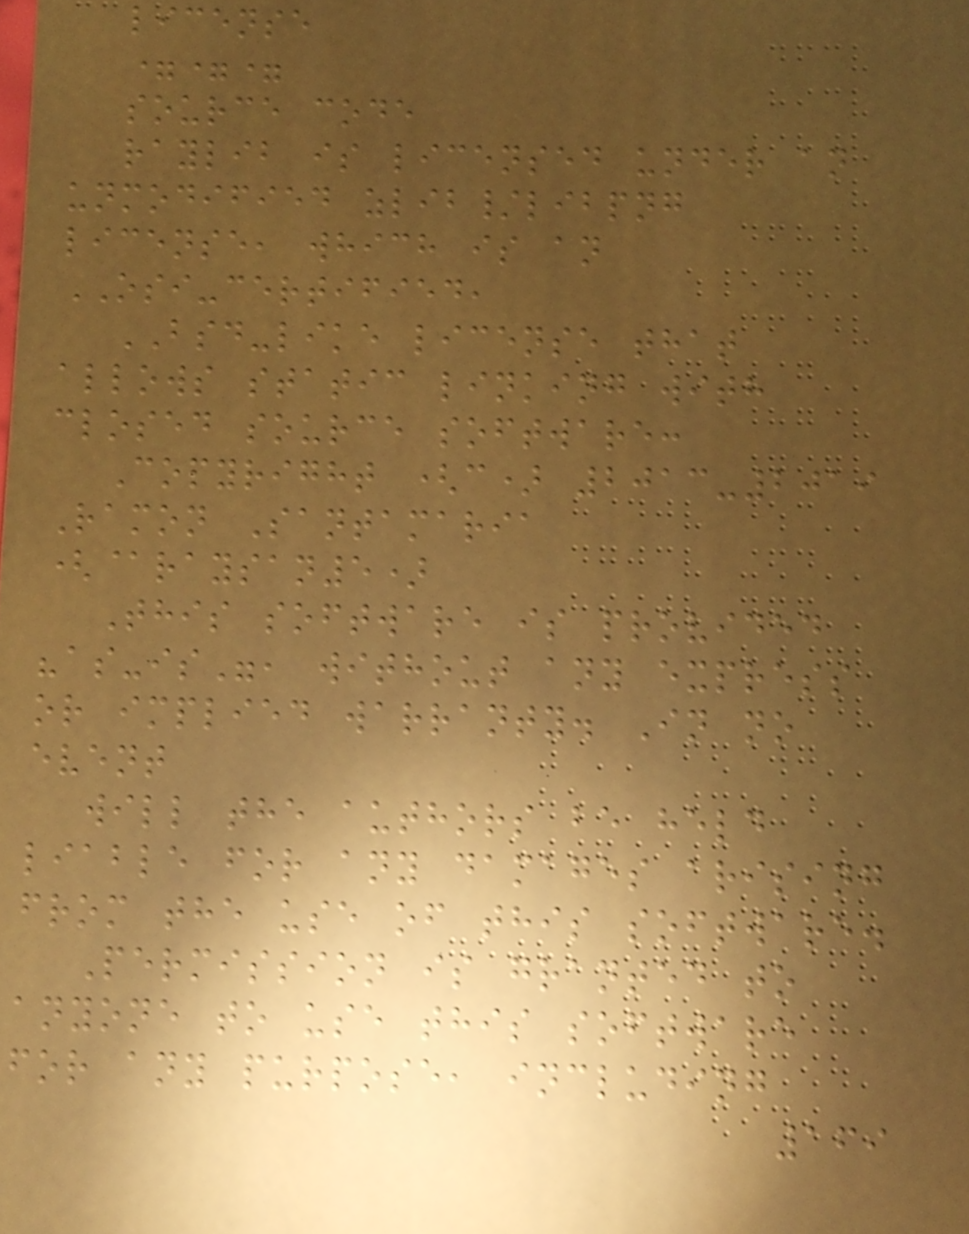license
===
source code
raylib is licensed under an
unmodified zlib/libpng
license, which is an
OSI-certified,
BSD-like license that
allows static linking with
closed source software:
Copyright (c) 2013-2019
Ramon Santamaria
(@raysan5)
This software is provided
"as-is", without any express
or implied warranty. In no
event
will the authors be held
liable for any damages arising
from the use of this software.
Permission is granted to
anyone to use this software
for any purpose, including
169
